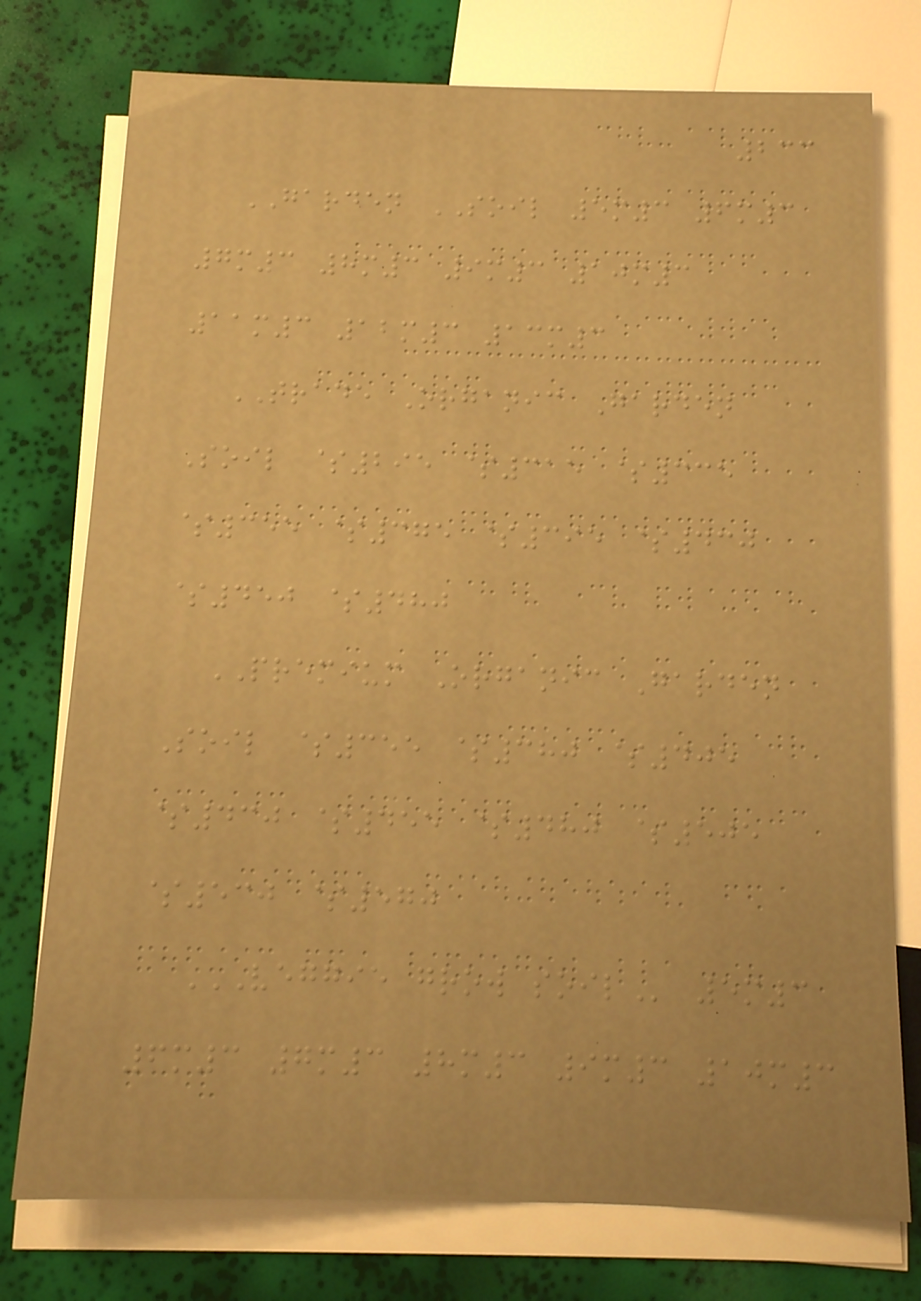233
GARDEN SOIL 5m3 6m3
7m3 8m3 9m3 10m3
11m3 12m3 13m3
TRADE Organic Garden
Soil $295 $315 $335
$355 $375 $395 $430
$450 $480
PREMIUM Organic Garden
Soil $355 $380 $405
$430 $455 $480 $505
$530 $570
VEGGIE GROW SOIL 5m3
6m3 7m3 8m3 9m3 10m3
